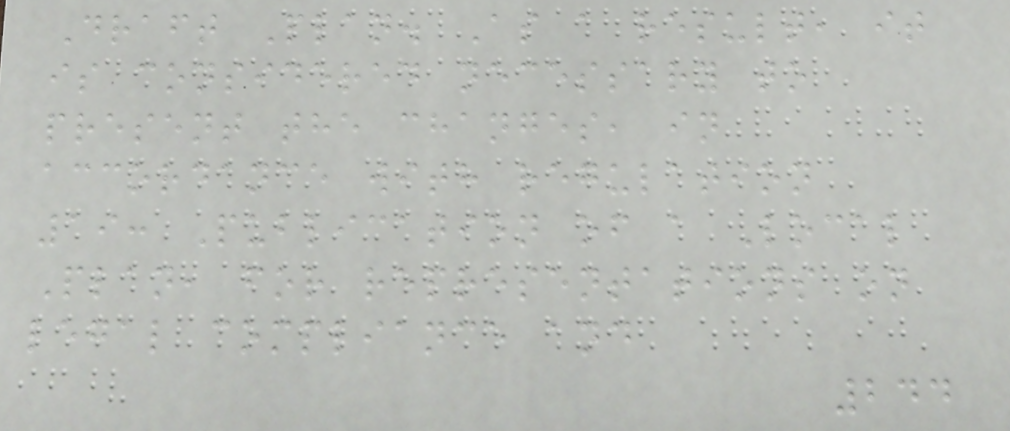Draft Plan. As a result, it
is considered necessary to
present the changes, in
accordance with regulation
19: Publication of a Local
Plan, for representations on
legal compliance and
244
